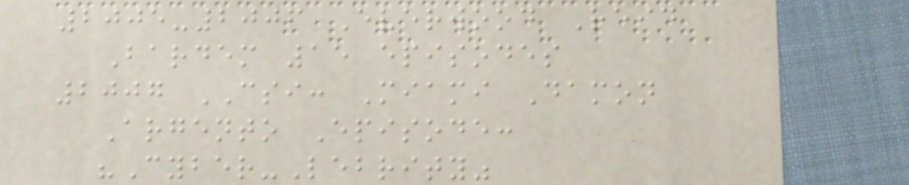2005-2006 Everwood Reid
Bardem 15 episodes
2007 CSI: Miami Damon
Argento Episode:
"Cyber-Lebrity"
